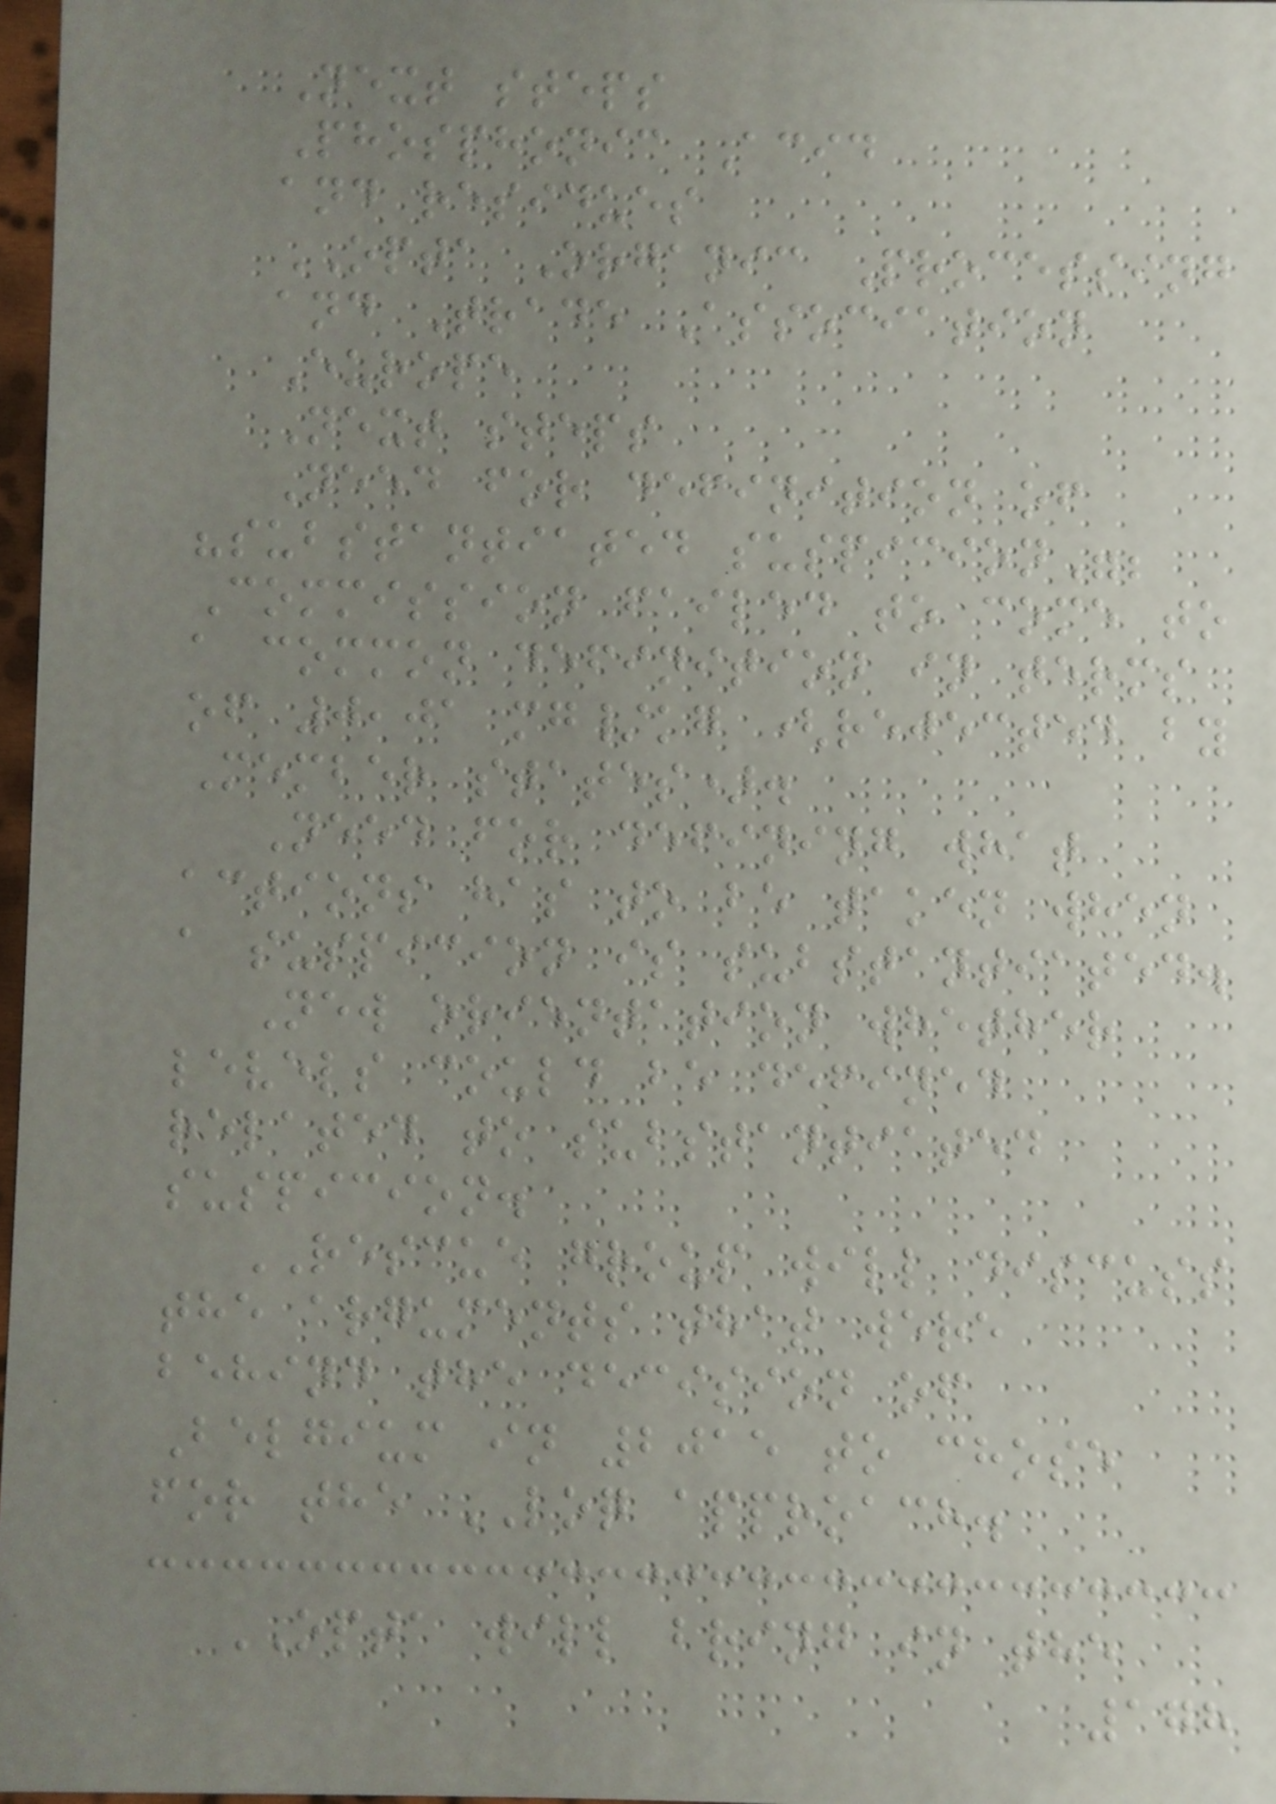Next steps
Phosphonic Acid
and residues
OPTA Organic Processing
and Trade Association
Europe
Next steps
Need for definition of
"substantiated suspicion";
Commission failed to come to
a common definition in terms
of 0,01 mg/kg (rejected by
Member states).
Need for defining what
actions has to be taken when
a suspicion is substantiated.
New orientation whether
levels could be defined
related to substantiated
suspicion.
RESCUE group will discuss
the arguments that were
behind the decision of
Belgium in 2015 to chose
for the LOQ approach.
OPTA will bring in the
178
